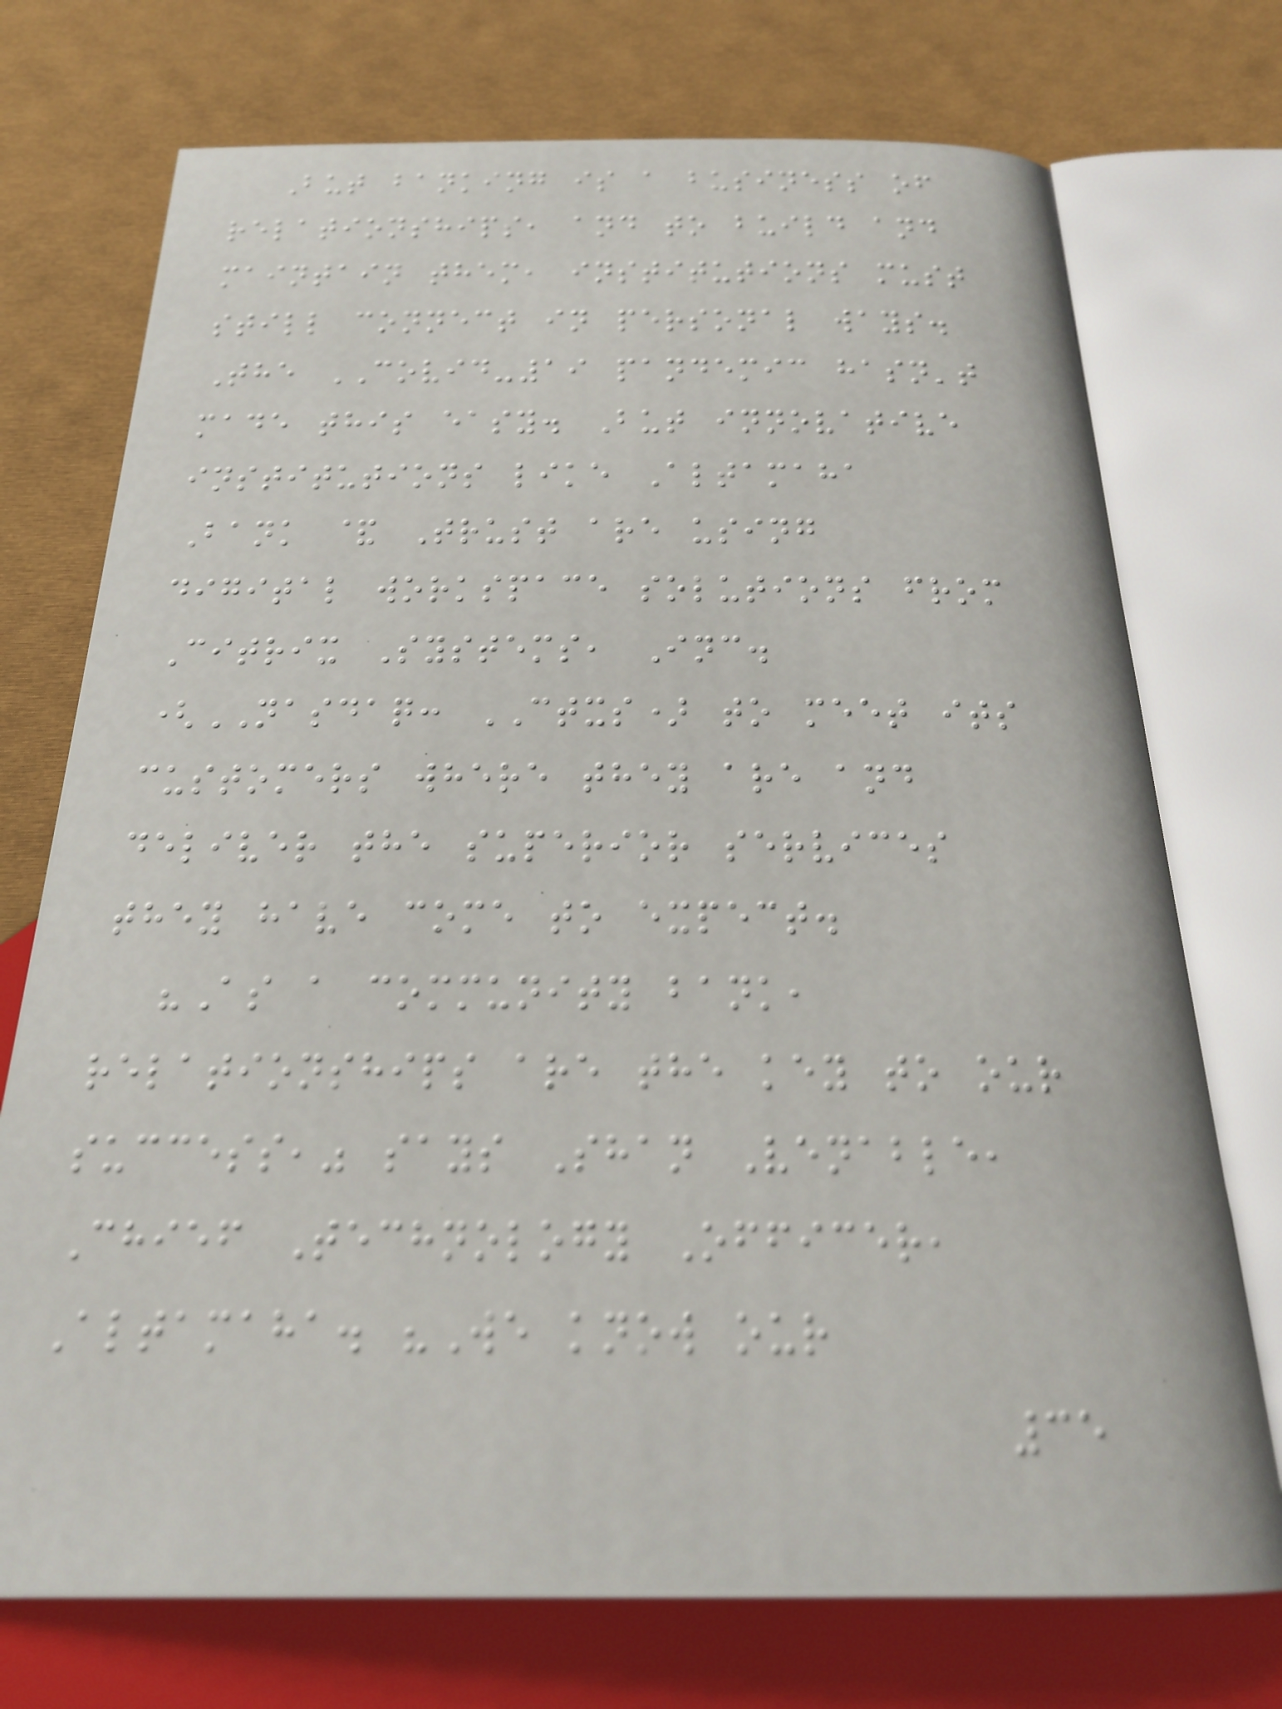But banking is a business of
relationships, and to build and
maintain them, institutions must
still connect in personal ways.
The COVID-19 pandemic hasn't
made this easy. But innovative
institutions like Altamaha
Bank & Trust are using
digital workspace solutions from
Citrix Systems, Inc.
(NASDAQ: CTXS) to meet its
customers where they are and
deliver the superior services
they have come to expect.
"As a community bank,
relationships are the key to our
success," says Shan Venable,
Chief Technology Officer,
Altamaha. "We know our
35
